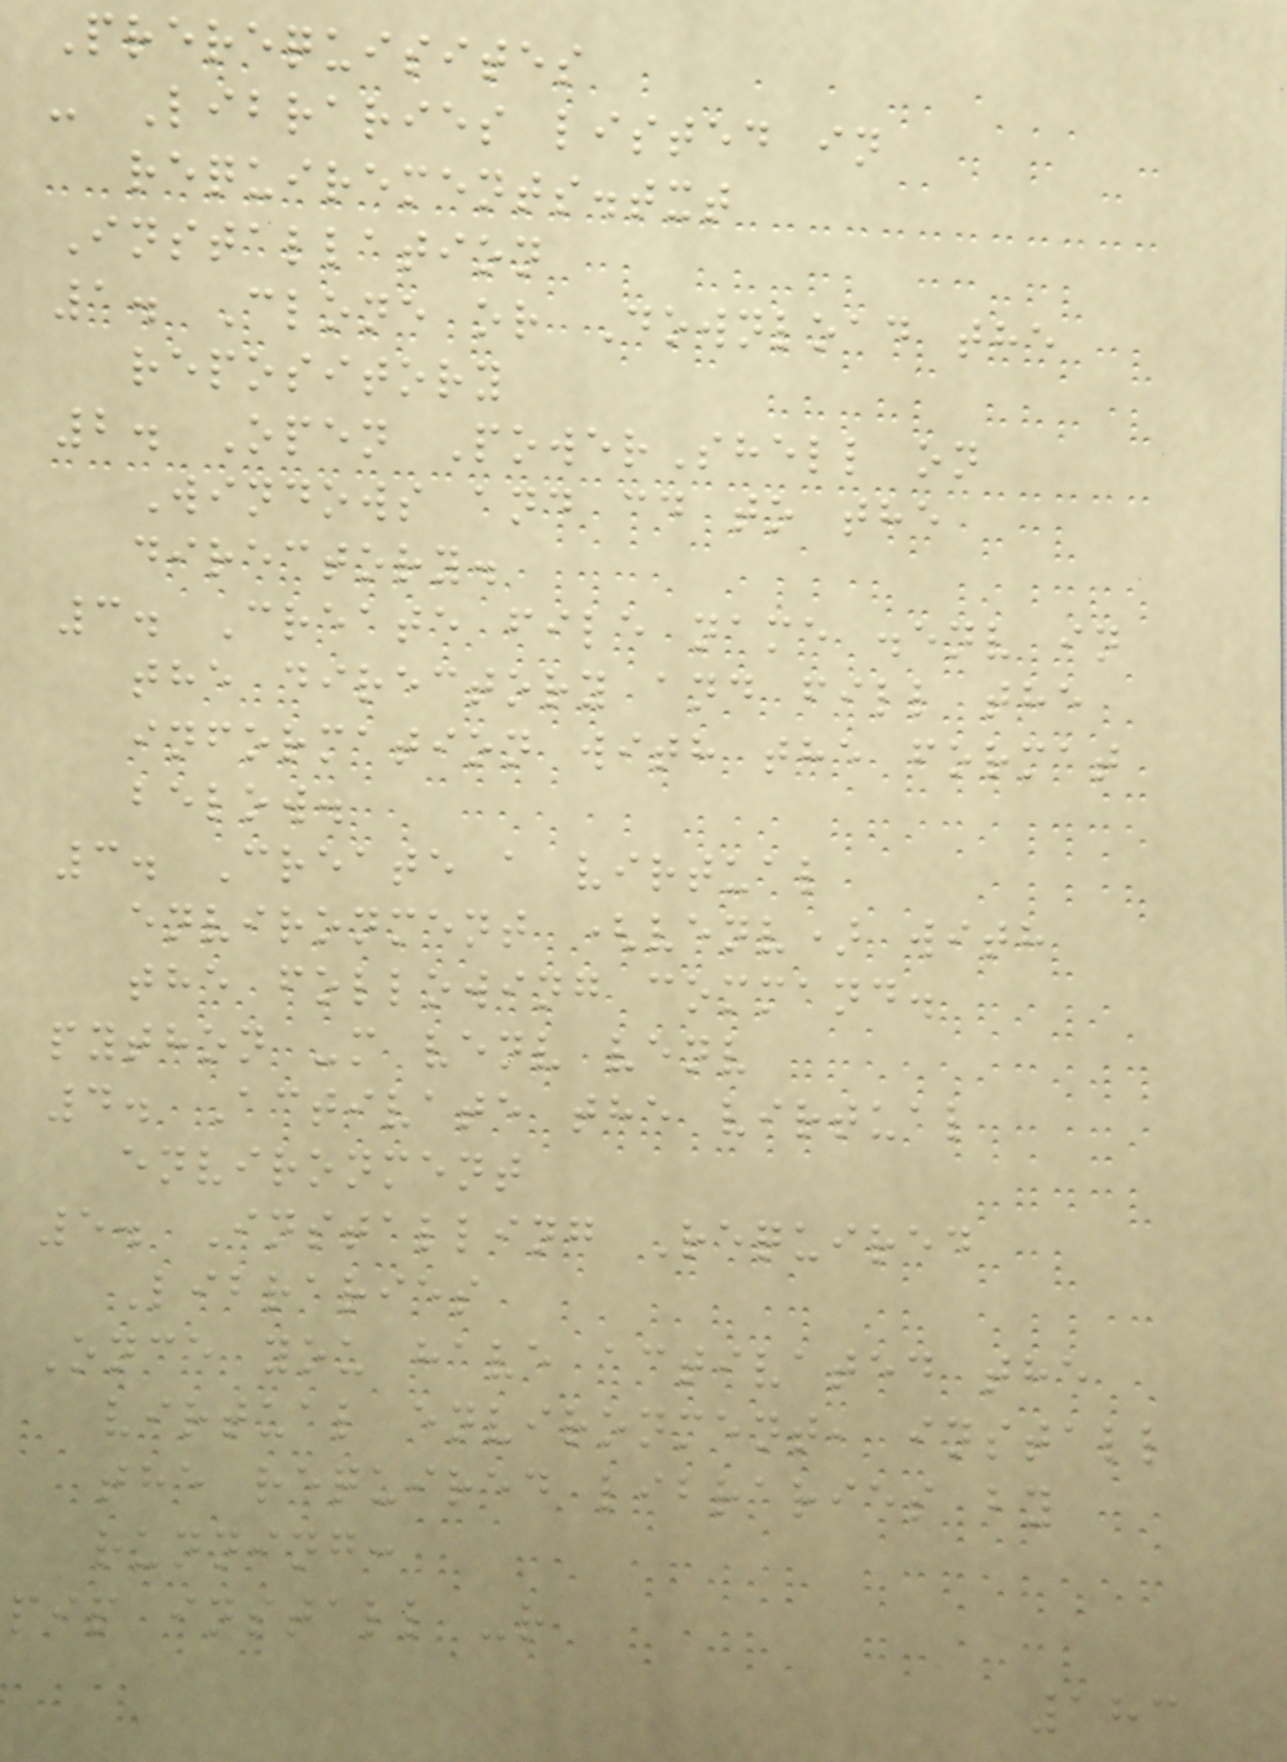Prerequisites
- Libraries listed in
requirements.txt
Installation
1. Clone or Download the
repository
2. Open PowerShell on
Windows and cd to the
directory.
3. Create file name .env in
the directory and fill the
information with the format
below.
3. Create a virtual
environment (venv) with
the following command.
python -m venv venv
4. Activate the virtual
environment
5. Installing Required
Libraries
Once you have activated the
virtual environment, install
the required libraries by
running:
pip install -r
183
